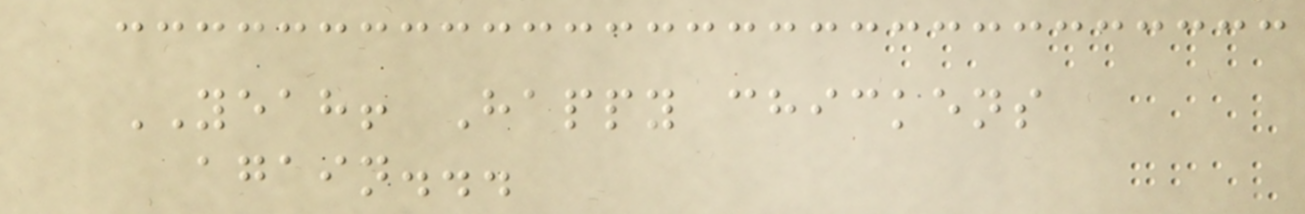YEAH! Happy chickens
again...
